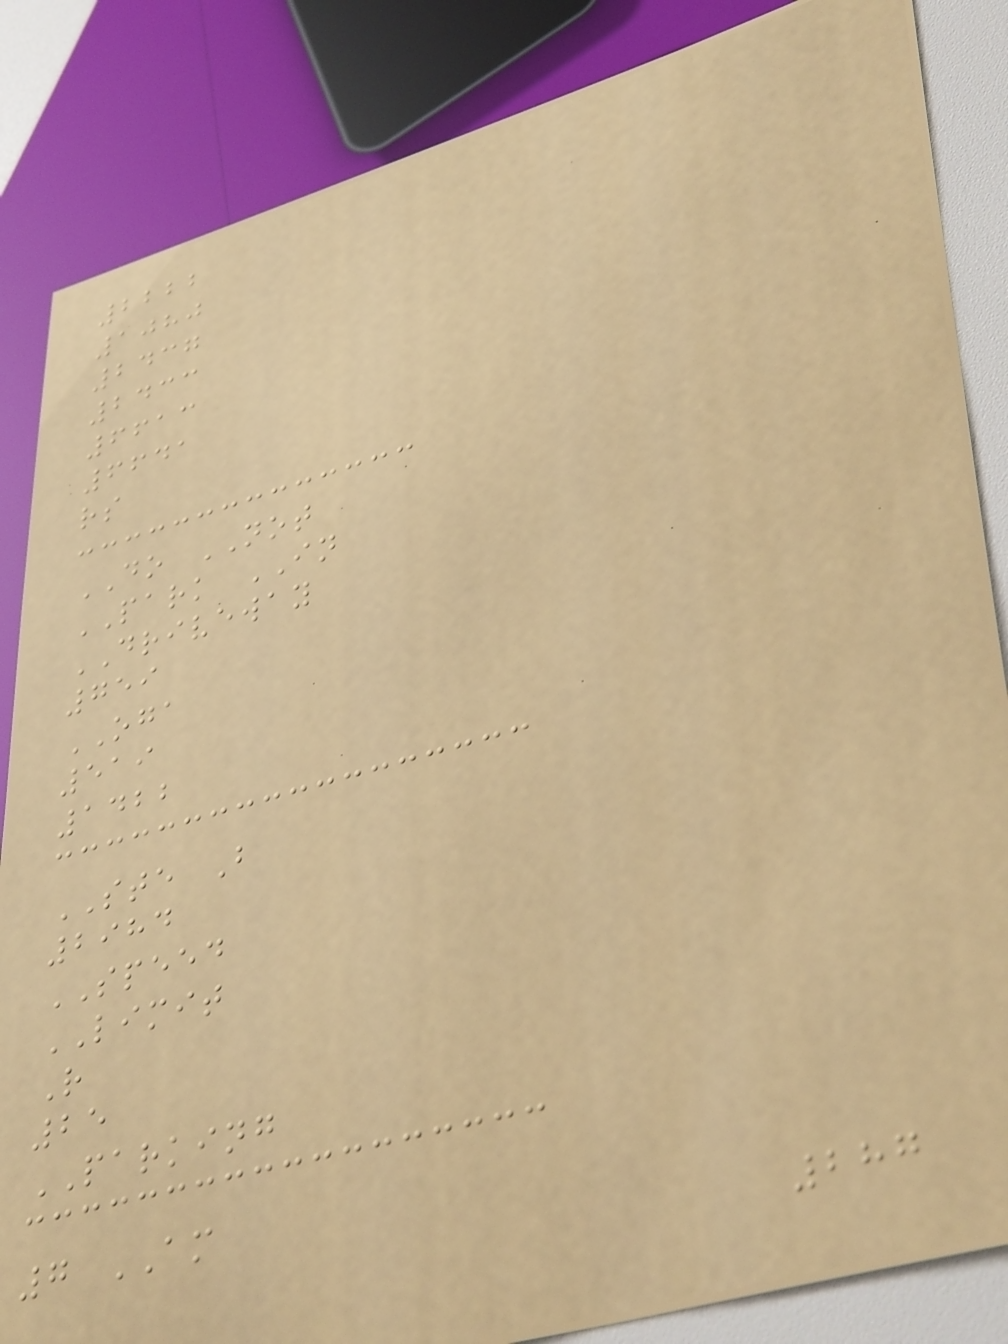2222
1080
2437
2433
6613
6641
rs
DO NOT
PARK IN
DRIVEWAY
759
OGA
519
1422
STE B
2984
SPEED
LIMIT
R
25
PARKING
7 AM
287
